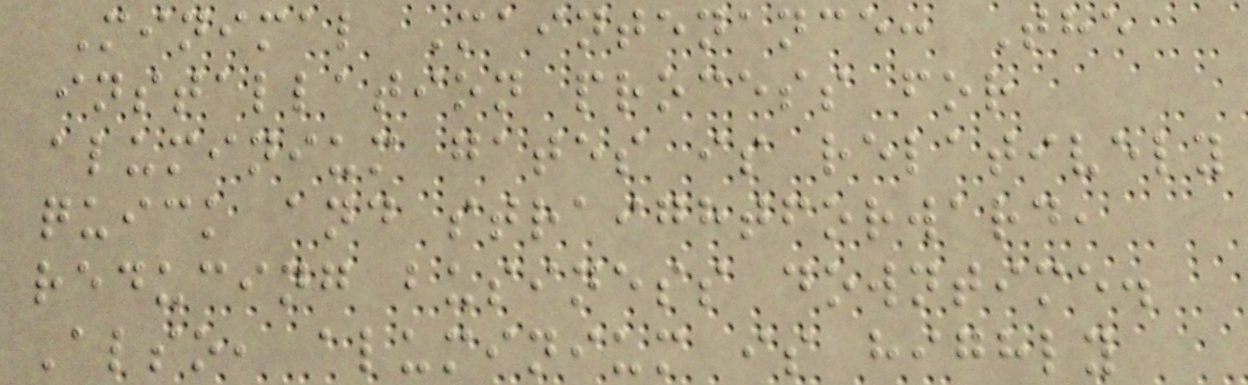Minimal Maintenance: The
installation process for
aluminium gates is relatively
quick and straightforward,
reducing business downtime.
Also, aluminium is highly
